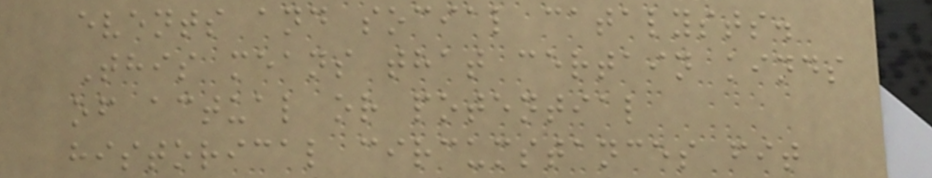events and social catalysts.
This means that certain kinds
of actual or potential
historical circumstances fit
